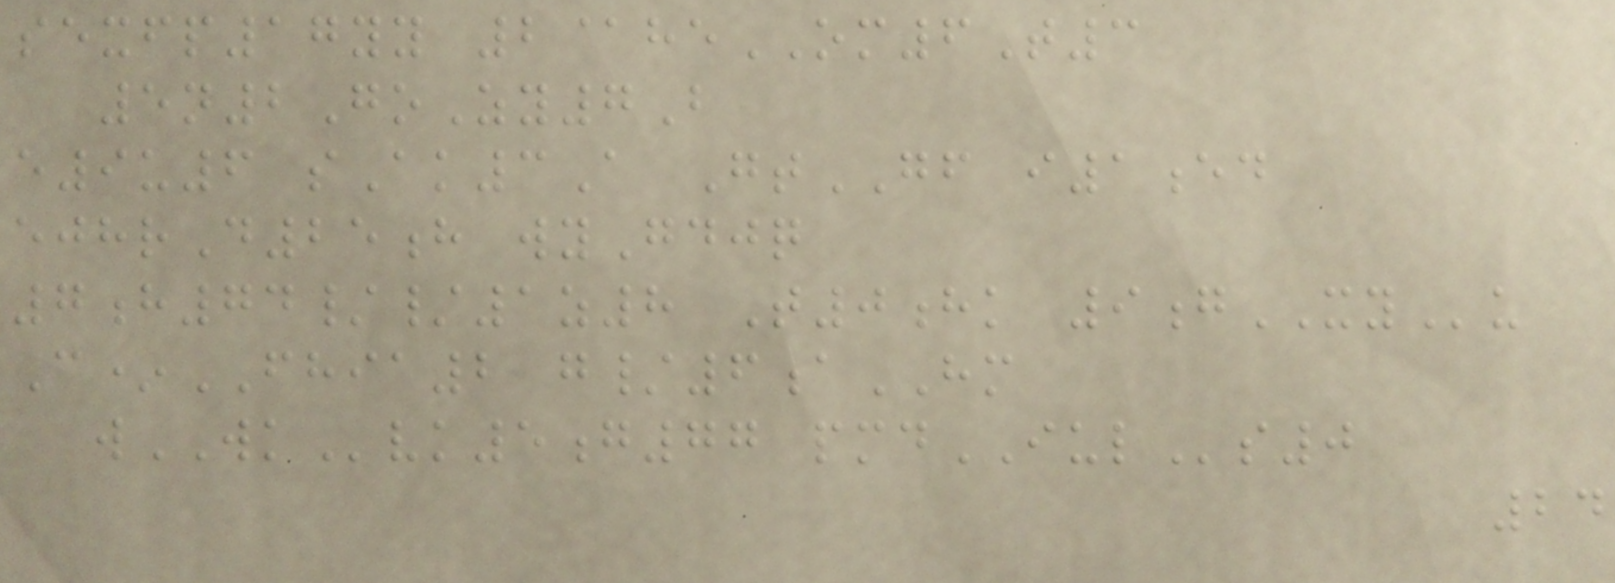sexfp17yy 2@heOM6T3
5n2GoZy7B
e9u6 sAk3A GtGF i1ed
ejhrD25h wyGdjq
7h74//1z8 T0hk 9gXYu
C*FHIA2 g/6aHM
wWKvk5g77 pmdIULs0
24
